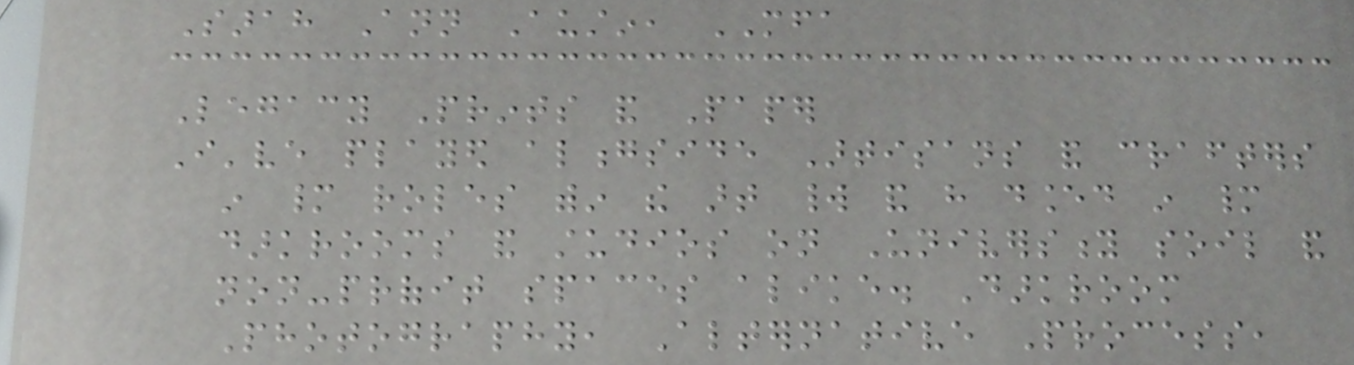Sarah Ann Austin, MFA
Legacy Prints and Paper
I've played alongside Artisans and crafters
in many roles within the art world and have danced in many
darkrooms and studios on University soil and
non-profit spaces alike. Darkroom
Photography, Alternative Process,
